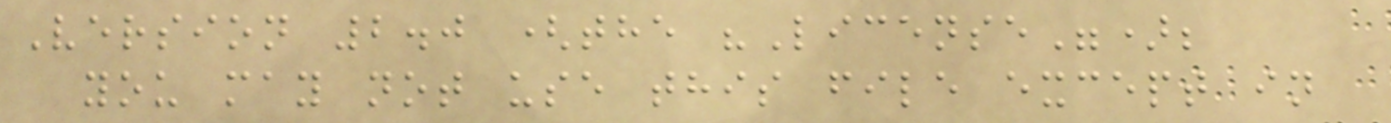Version 2.0 (the "License");
you may not use this file except in
